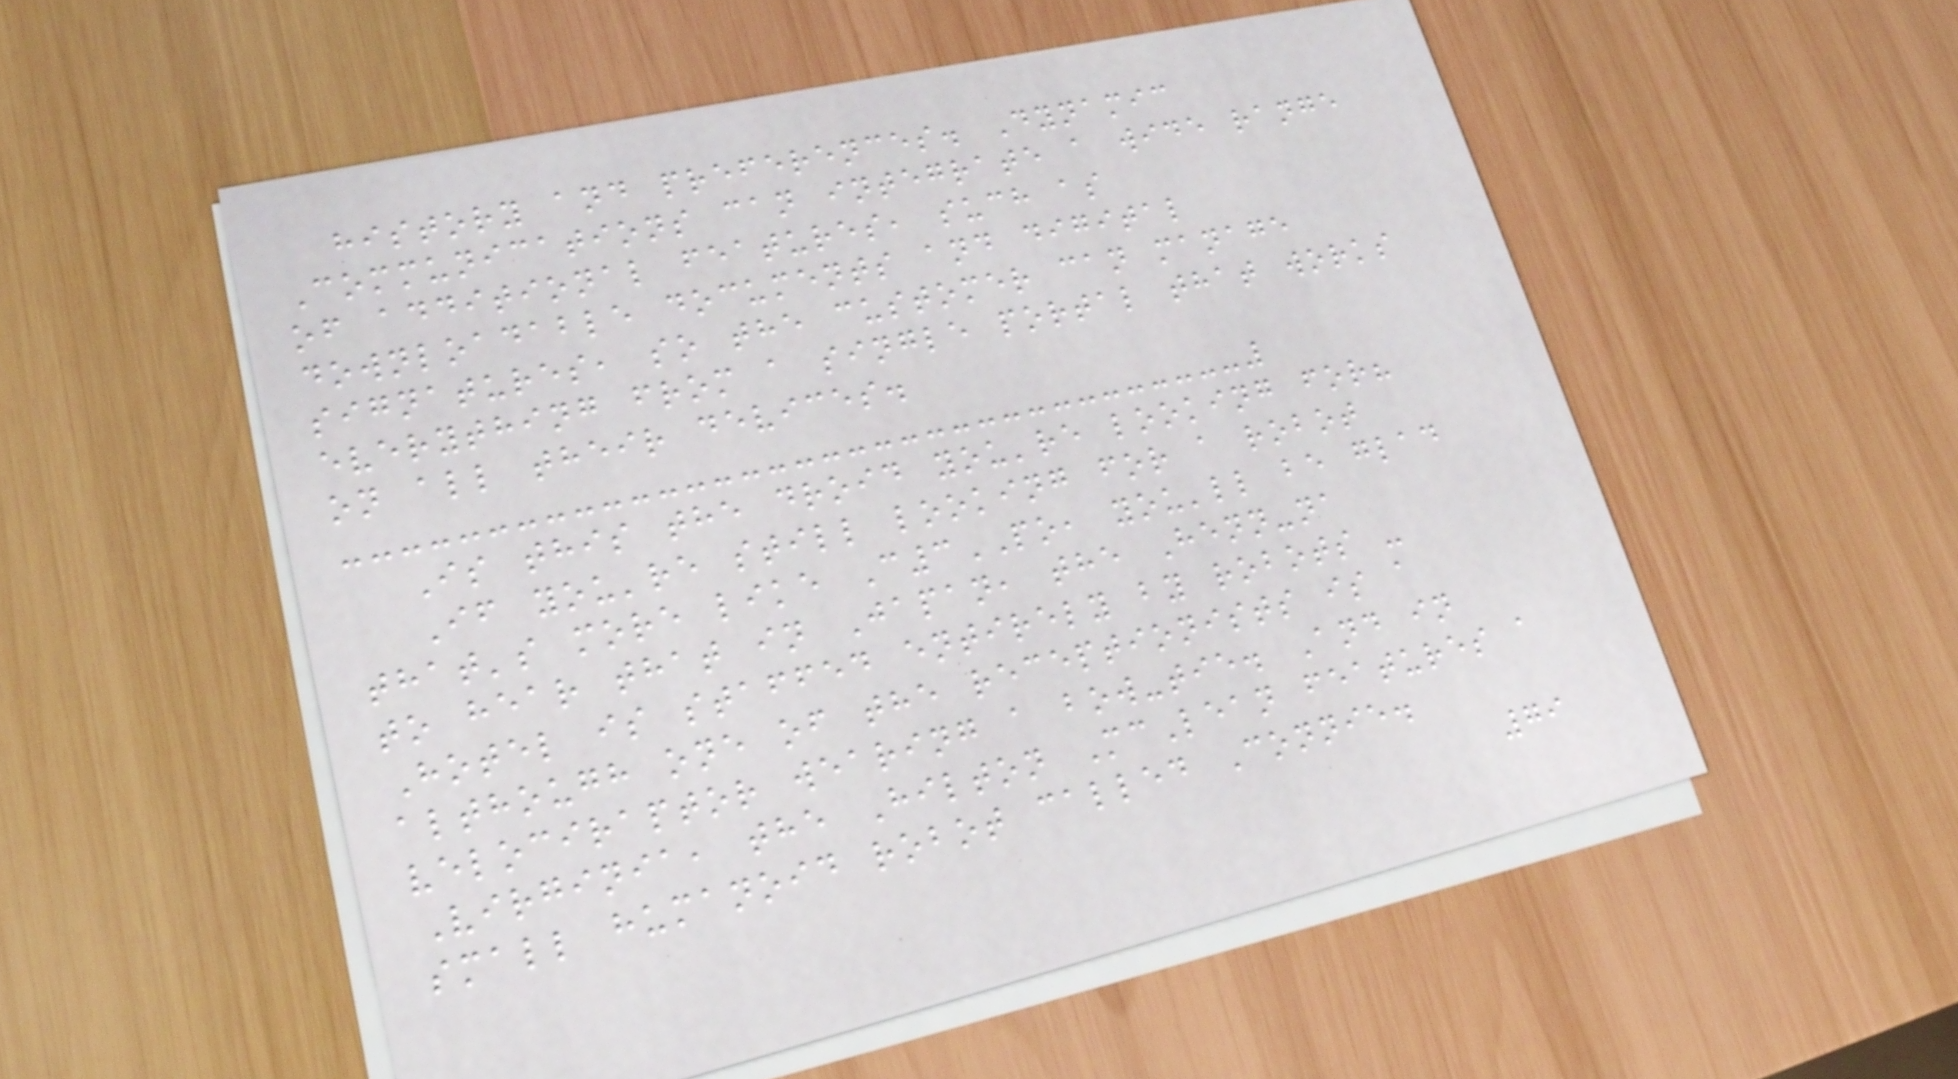history and preferences. Dynamic
Communications can integrate a wide range
of additional features, such as
downloadable documents and digital
signatures, so the customer can manage
everything from a single portal that works
on all their devices.
Is this the droid you're looking for?
If you're still looking for a robot
that's more like C3PO, you'll be glad
to hear that in Japan, the Henn-na
Hotel is staffed entirely by robots -
although one of the receptionists is a
velociraptor wearing a bow-tie. And in
Virginia, the Hilton McLean features a
small humanoid robot called Connie.
79
